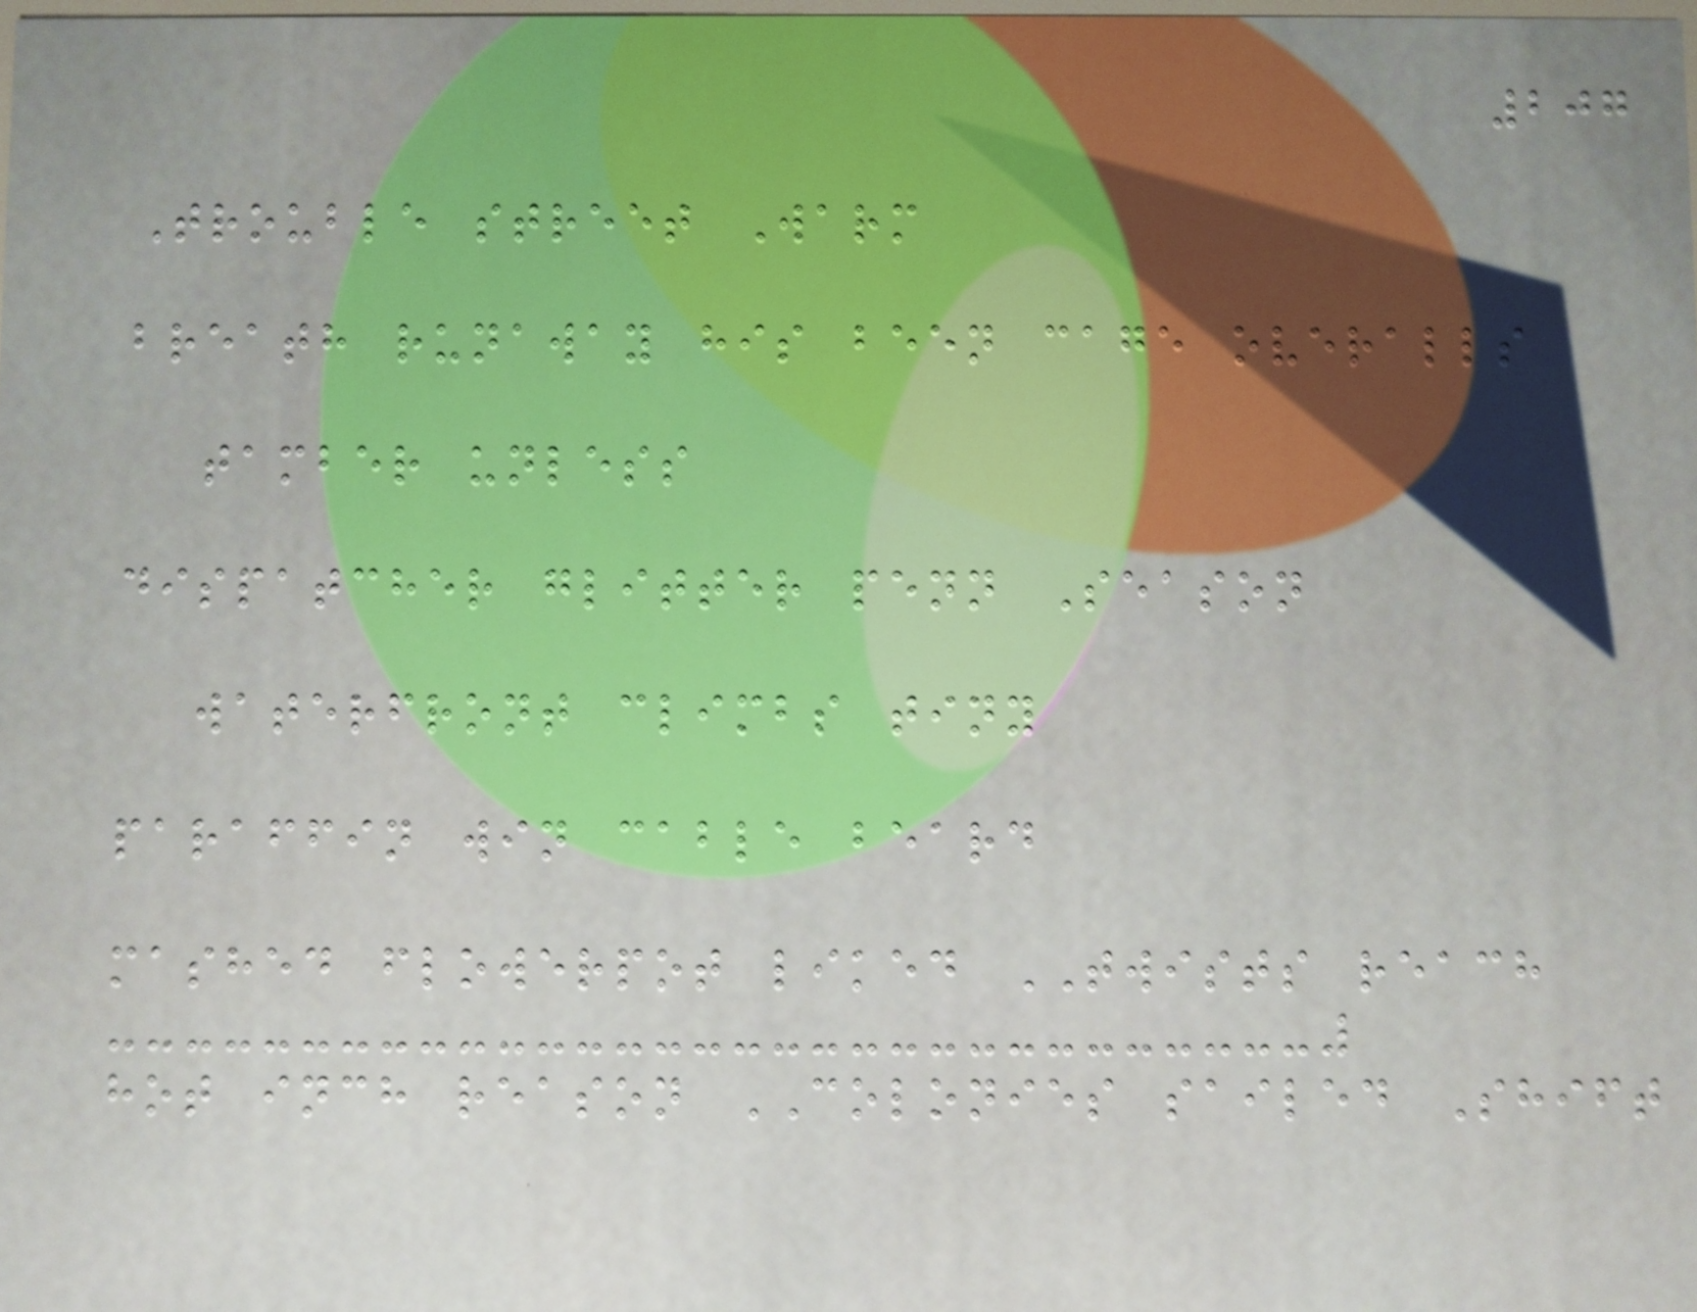207
Trouble street Warm
breath runaway his been cage overalls
tamber unless
dispatcher glitter penn Season
waterfront climbs tiny
paraffin win cable beard
mashed flowerpot liked TWISTS reach
hot inch reason COLONIES sailed Shift
